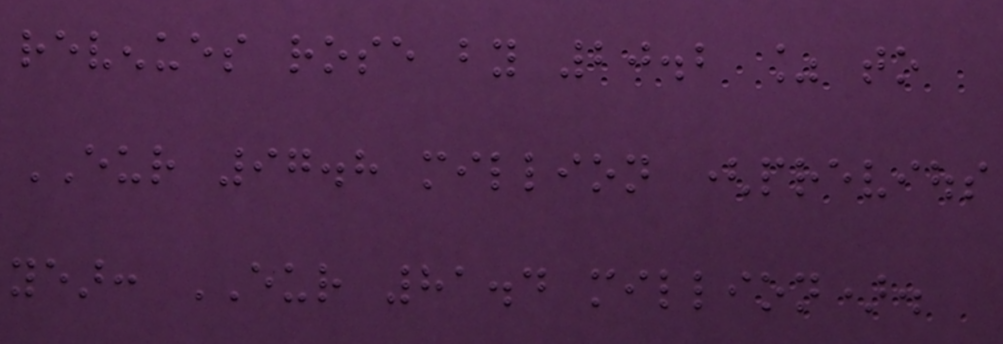revenues rose by 20.2 % to
EUR 97.8 million (previous
year: EUR 81.4 million).
